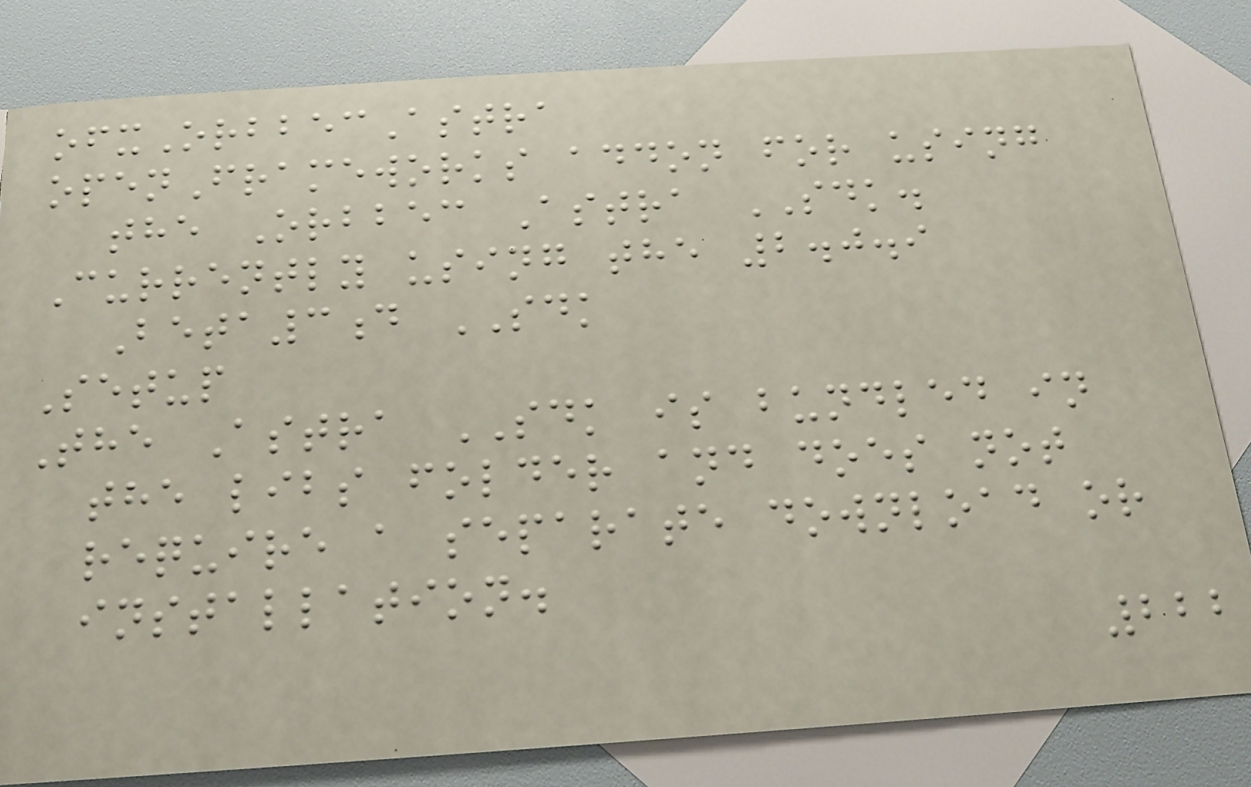ofxOrbbecAstra
openFrameworks addon for using
the Orbbec Astra SDK.
Currently using the 2.0.9
Beta3d SDK
Setup
The Astra SDK is bundled in
the libs folder and does not
require a separate download or
installation.
222
